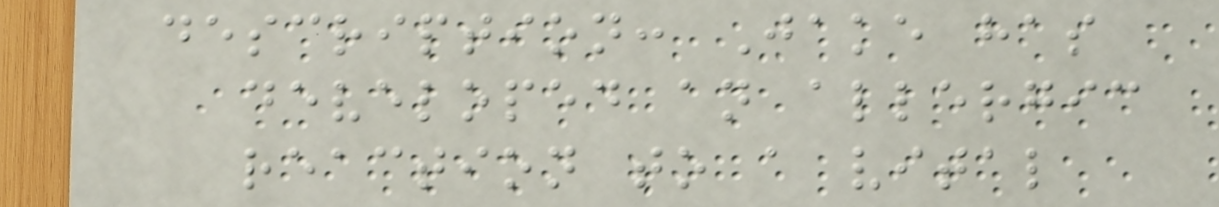description: Jake has
developed an allergic
reaction to a vital
